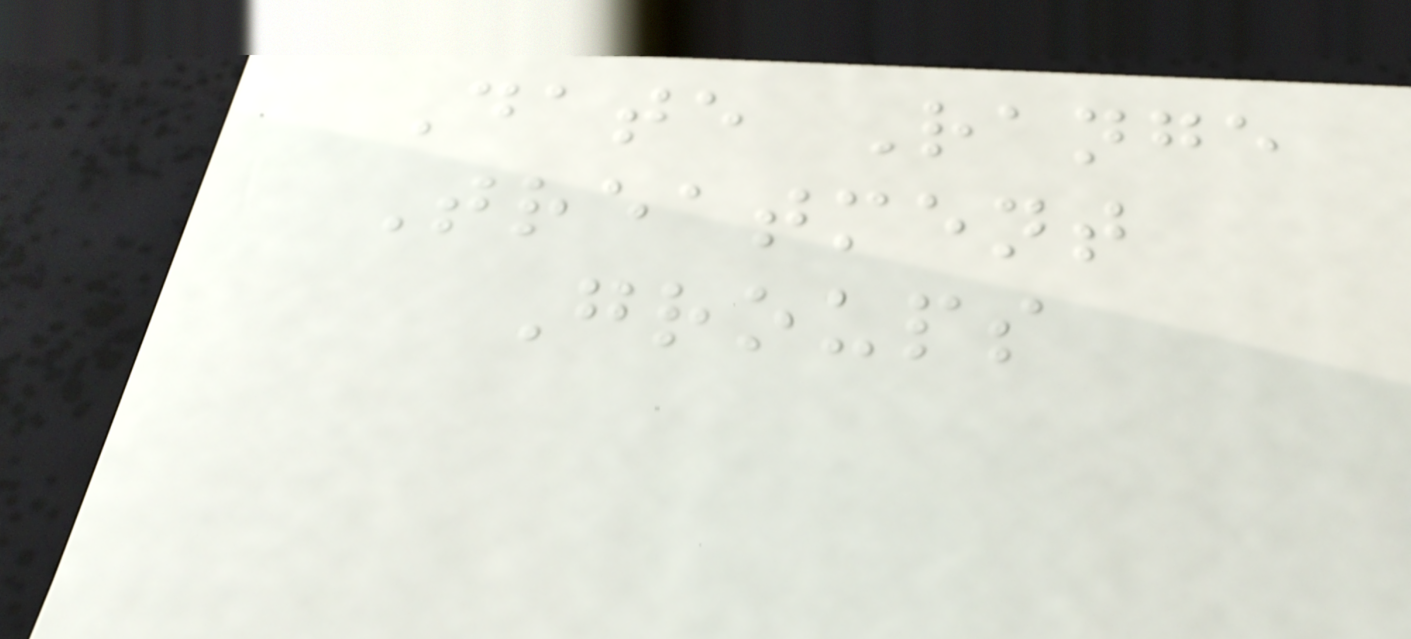Date Range
Treatment
Groups
